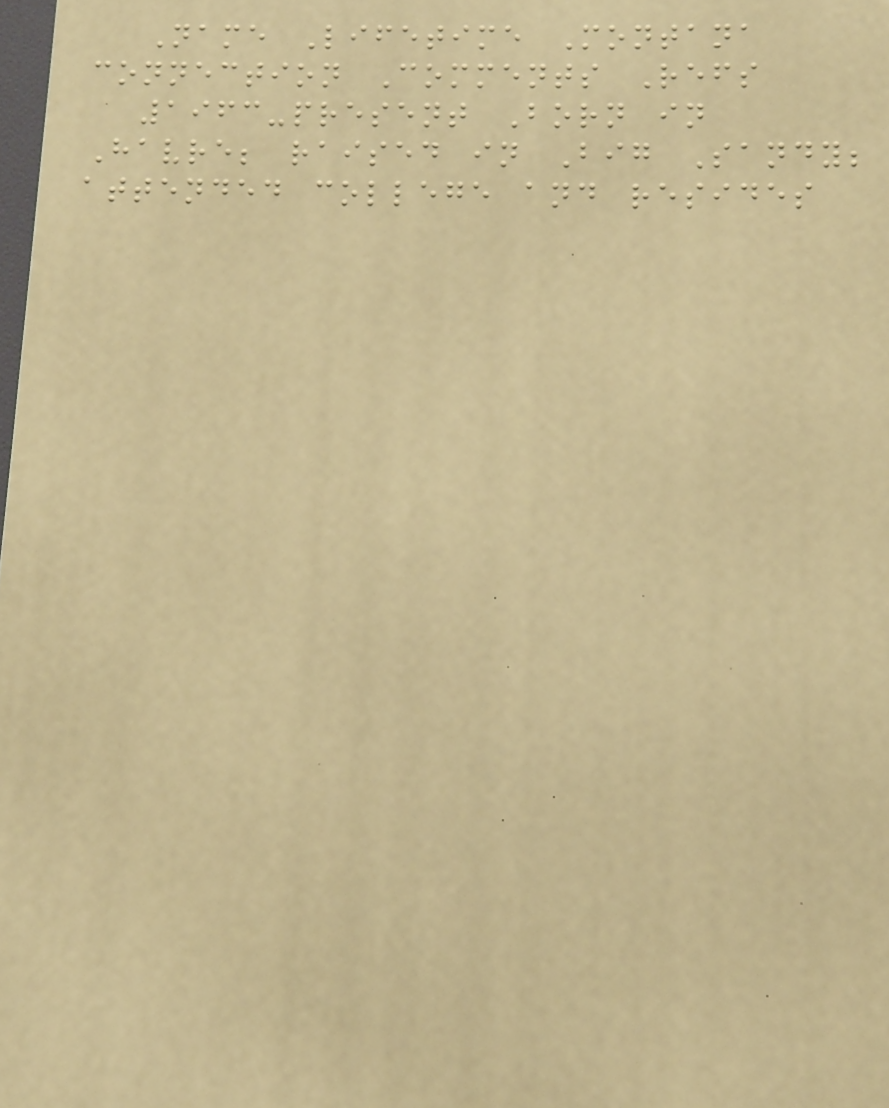Name Lifetime Montana
connection Comments Refs
1963-present Born in
Havre; raised in Big Sandy;
attended college and resides
